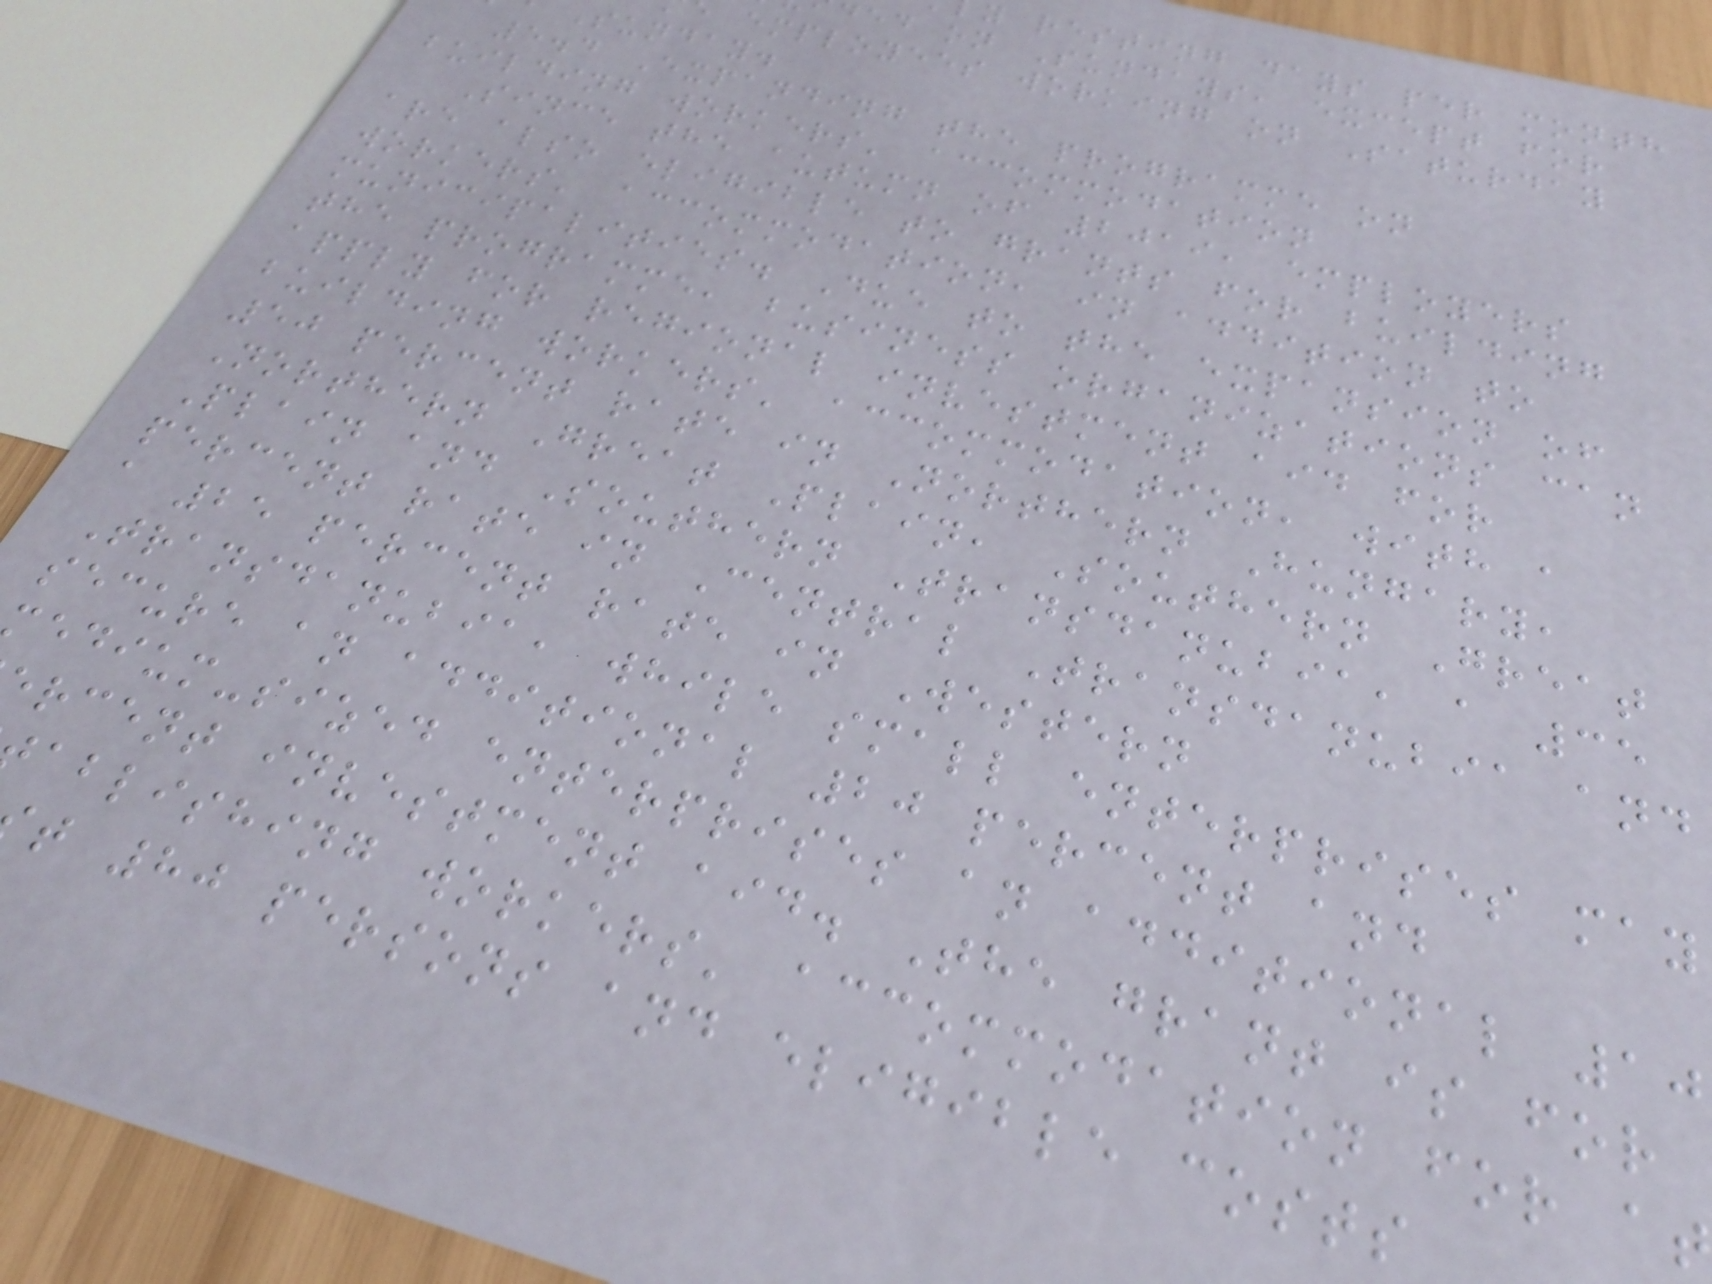y resting days per month
ded on Sundays, except for
employees working on Saturday
Sunday.
5.4 Expanding the programme on
building workers' accommodation
Since the autumn of 2019, employers
are also eligible to grants for building
workers' accommodation, in addition to
municipalities. Due to the expansion of
the programme, business organizations can
apply for regional investment aid for
building workers' accommodation, with a
50 percent rate in Northern Hungary,
Northern Great Plain, Southern Great
Plain and Southern Transdanubia, a 35
percent rate in Central Transdanubia and
a 25 percent rate in Western
Transdanubia, while small enterprises may
secure an additional 20 percent and
medium-sized enterprises an additional 10
rcent investment aid. The grant is for
ablishing workers' accommodation for at
t 80 persons and eligible costs
